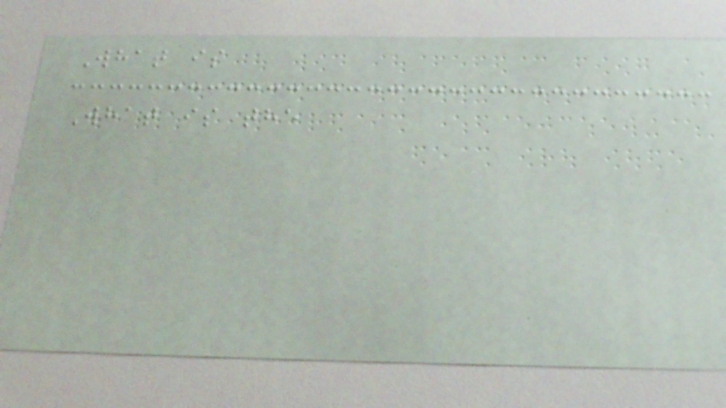What is
What is the
